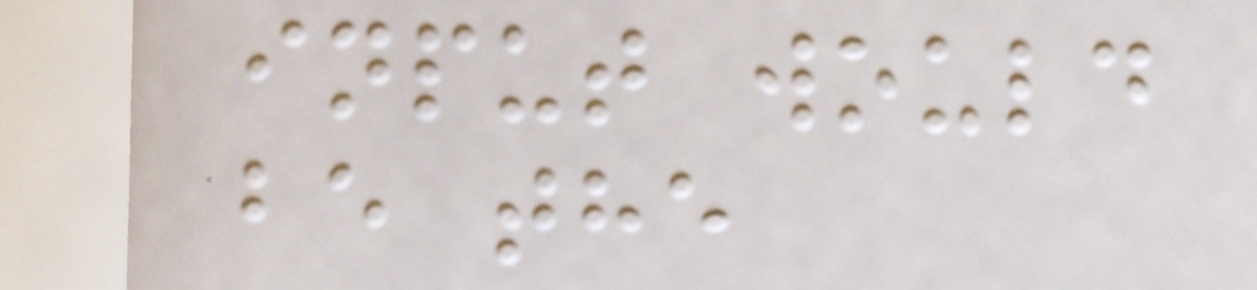input would
be the
